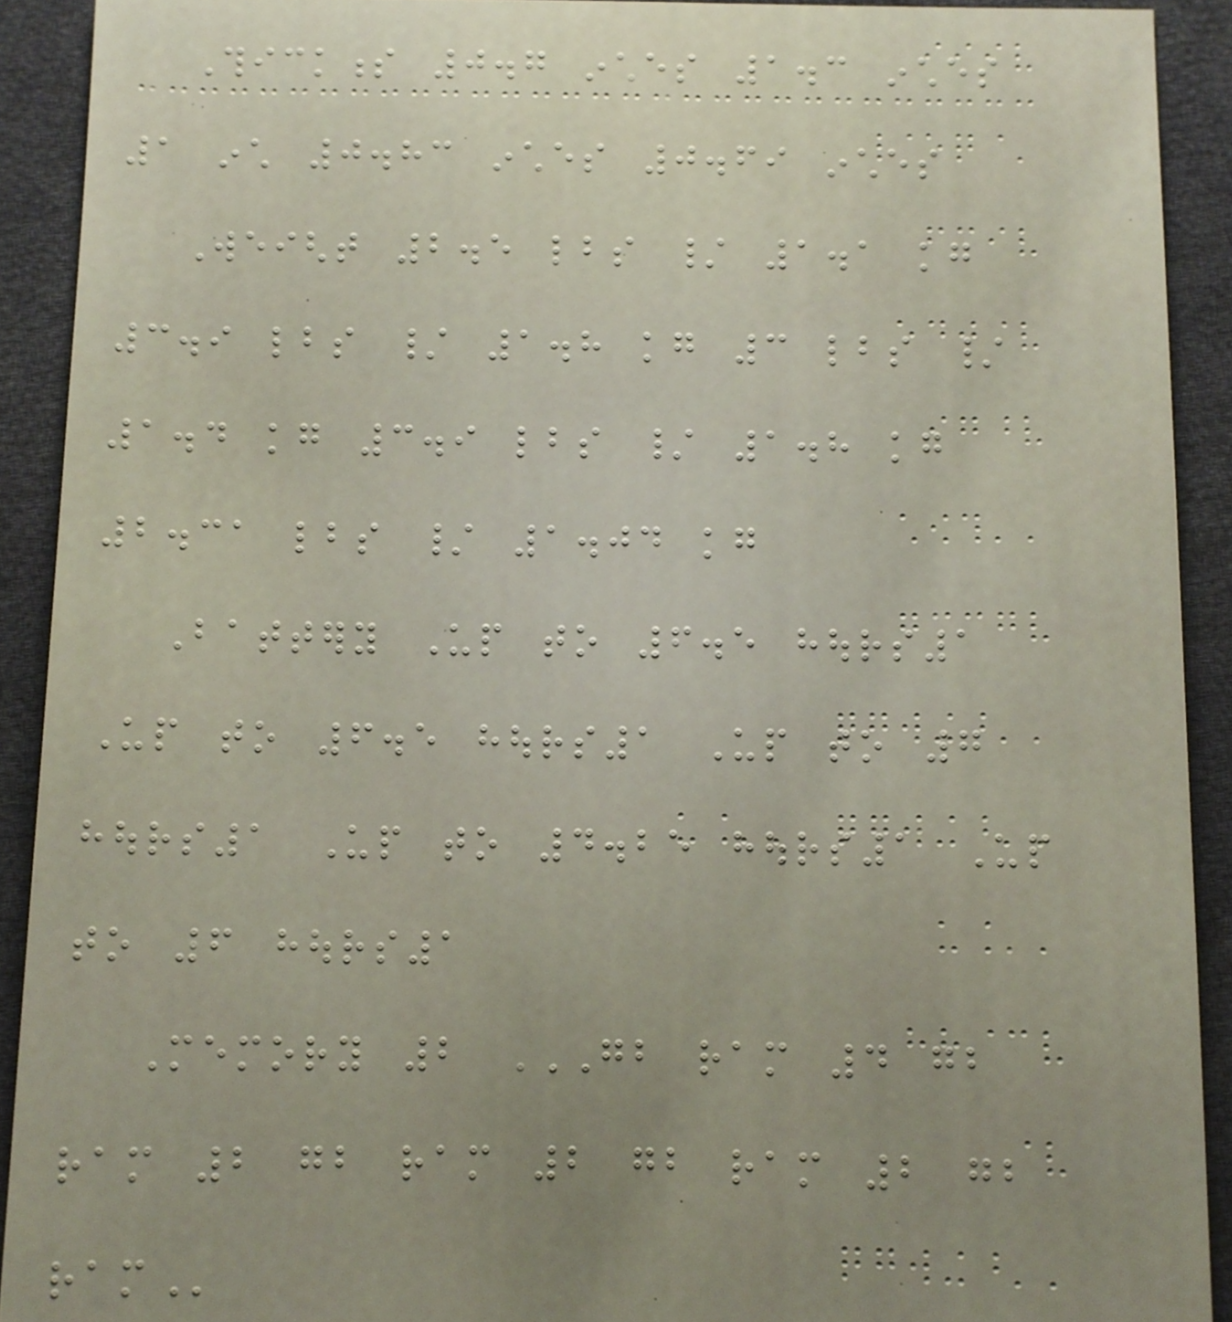Thickness 0.7 inches 1.3 inches
1 inch 0.83 inches 0.69 inches
Weight 2.5 lbs / 1.1 kg
3.9 lbs / 1.8 kg 3 lbs /
1.4 kg 3.9 lbs / 1.8 kg
2.31 lbs / 1.04 kg
Battery Up to 6.5 hours1
Up to 6.5 hours1 Up to 7
hours1 Up to 4.25 hours1 Up
to 6 hours1
Memory 2 GB RAM 4 GB
RAM 2 GB RAM 2 GB RAM 2 GB
RAM
